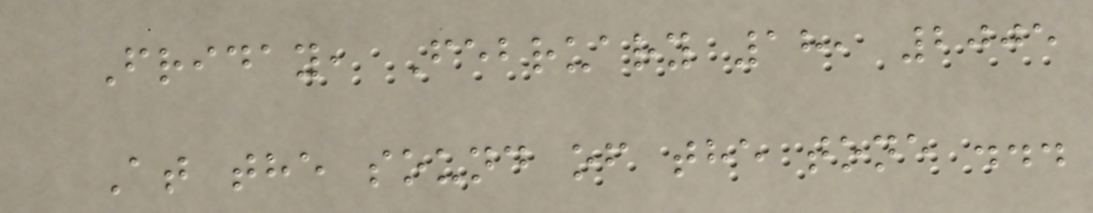Friday, February 18, 2005
At the sound of the tone ...
